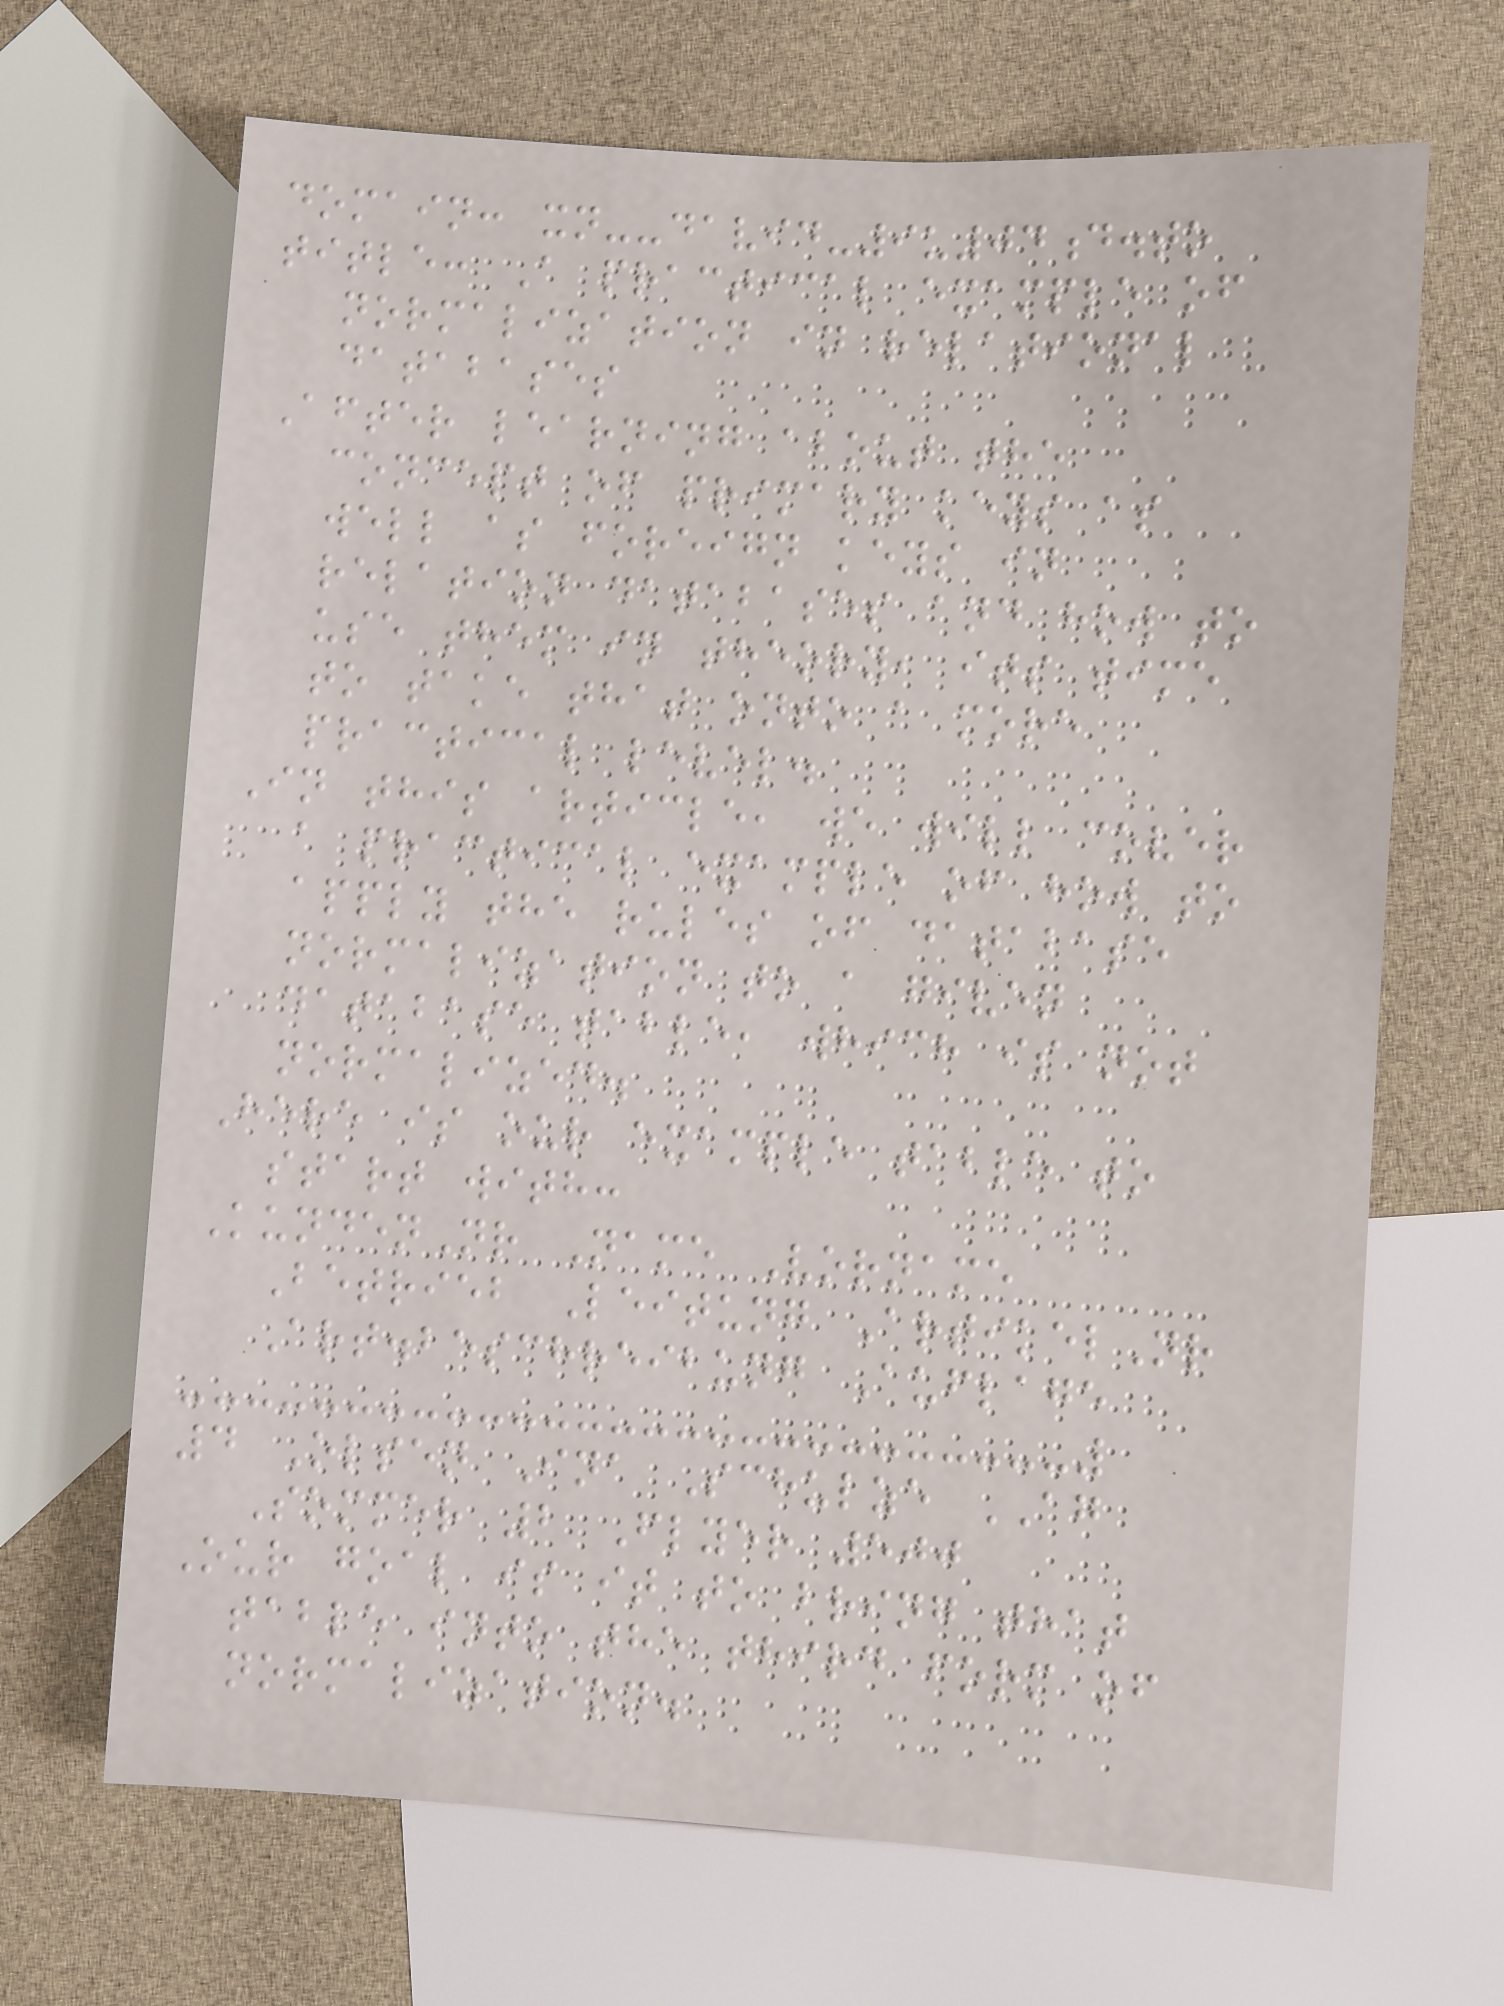domain: xn--david-9u04d.to
title: A practical example of
normalization in relational
databases
After learning about the
concept of primary keys as
well as foreign keys in
relation databases and how to
use them in theory, its time
to take that onto a more
practical level.
In this article, we will cover
a practical example of how to
apply the rules of database
normalization to a given
database table, which is not
normalized.
Here is our example table to
start with:
KundenNr Name Vorname
Betrieb Leitung ArtikelNr
Art.beschreibung Auflage
4 Olsen Ina Schulze AG
Sommer 2 Flyer 500
Our goal is it to bring that
table into the third form of
normalization.
